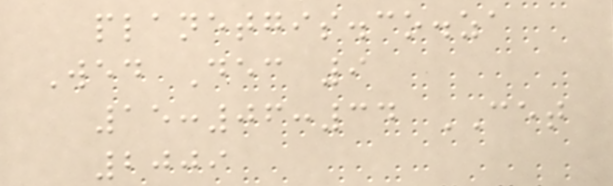planetgis.co.za
Wed Dec 9
15:06:34 CET
2009
